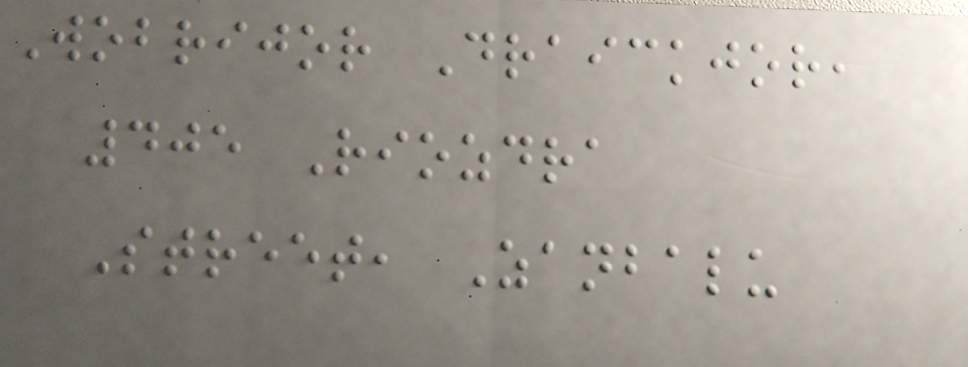Wobrijor Draickjor,
405 Riozdra
Street, Zanbalu
